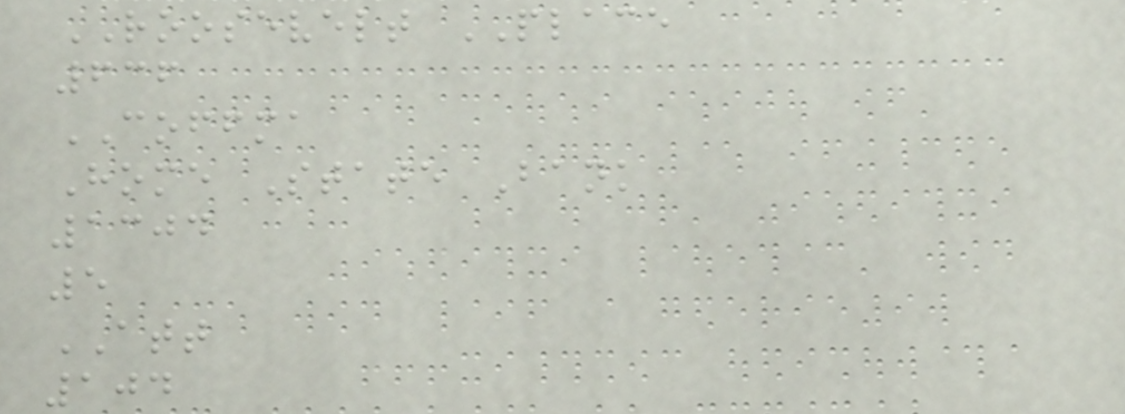ROOSEVELT PLACE
636
COFFMA
Home State Bank
1304
5
ATT
104
